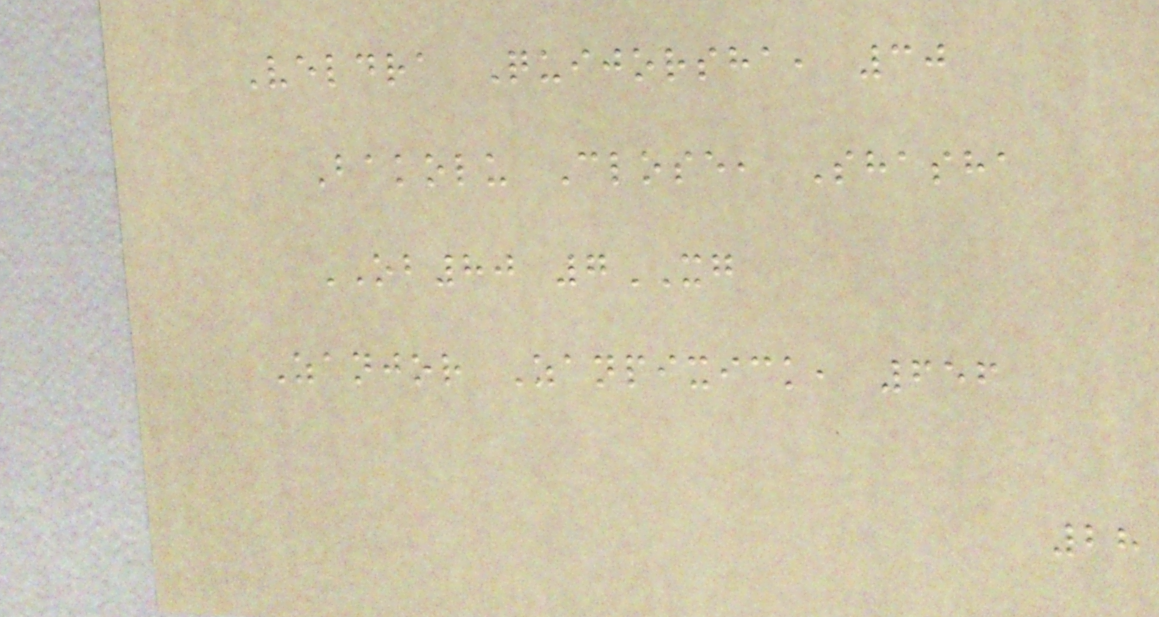Veldra Quijorsha, 30
Bakolu Close, Shasha
OB80 7XG
Zanjor Zanpixick, 656
28
